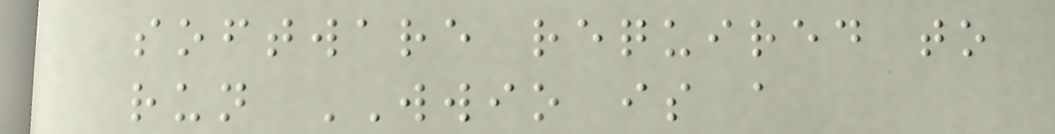software required to
run WWIO is a
